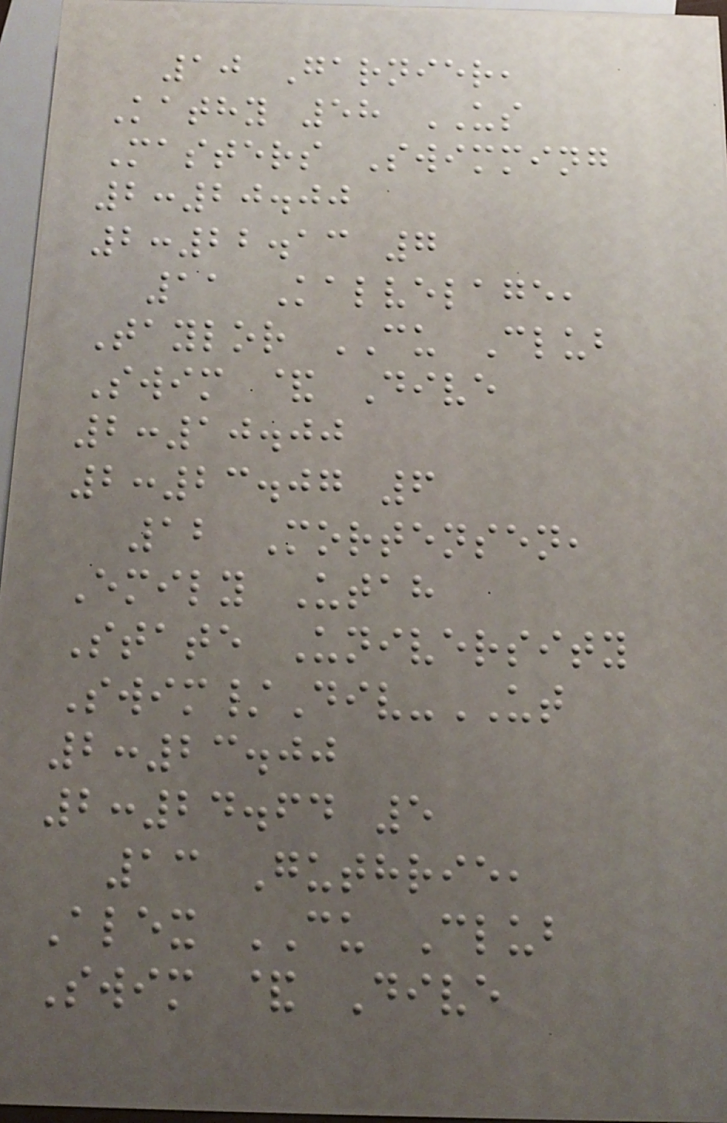10 Garnier,
Kathy 58 US
Masters Swimming
2:20.00
2:22.13 7
11 Kalvelage,
Taylor CU Club
Swim & Dive
2:10.00
2:23.07 6
12 Mortensen,
Emily Utah
State University
Swim/Div-UT
2:23.00
2:24.64 5
13 Guthrie,
Alex CU Club
Swim & Dive
